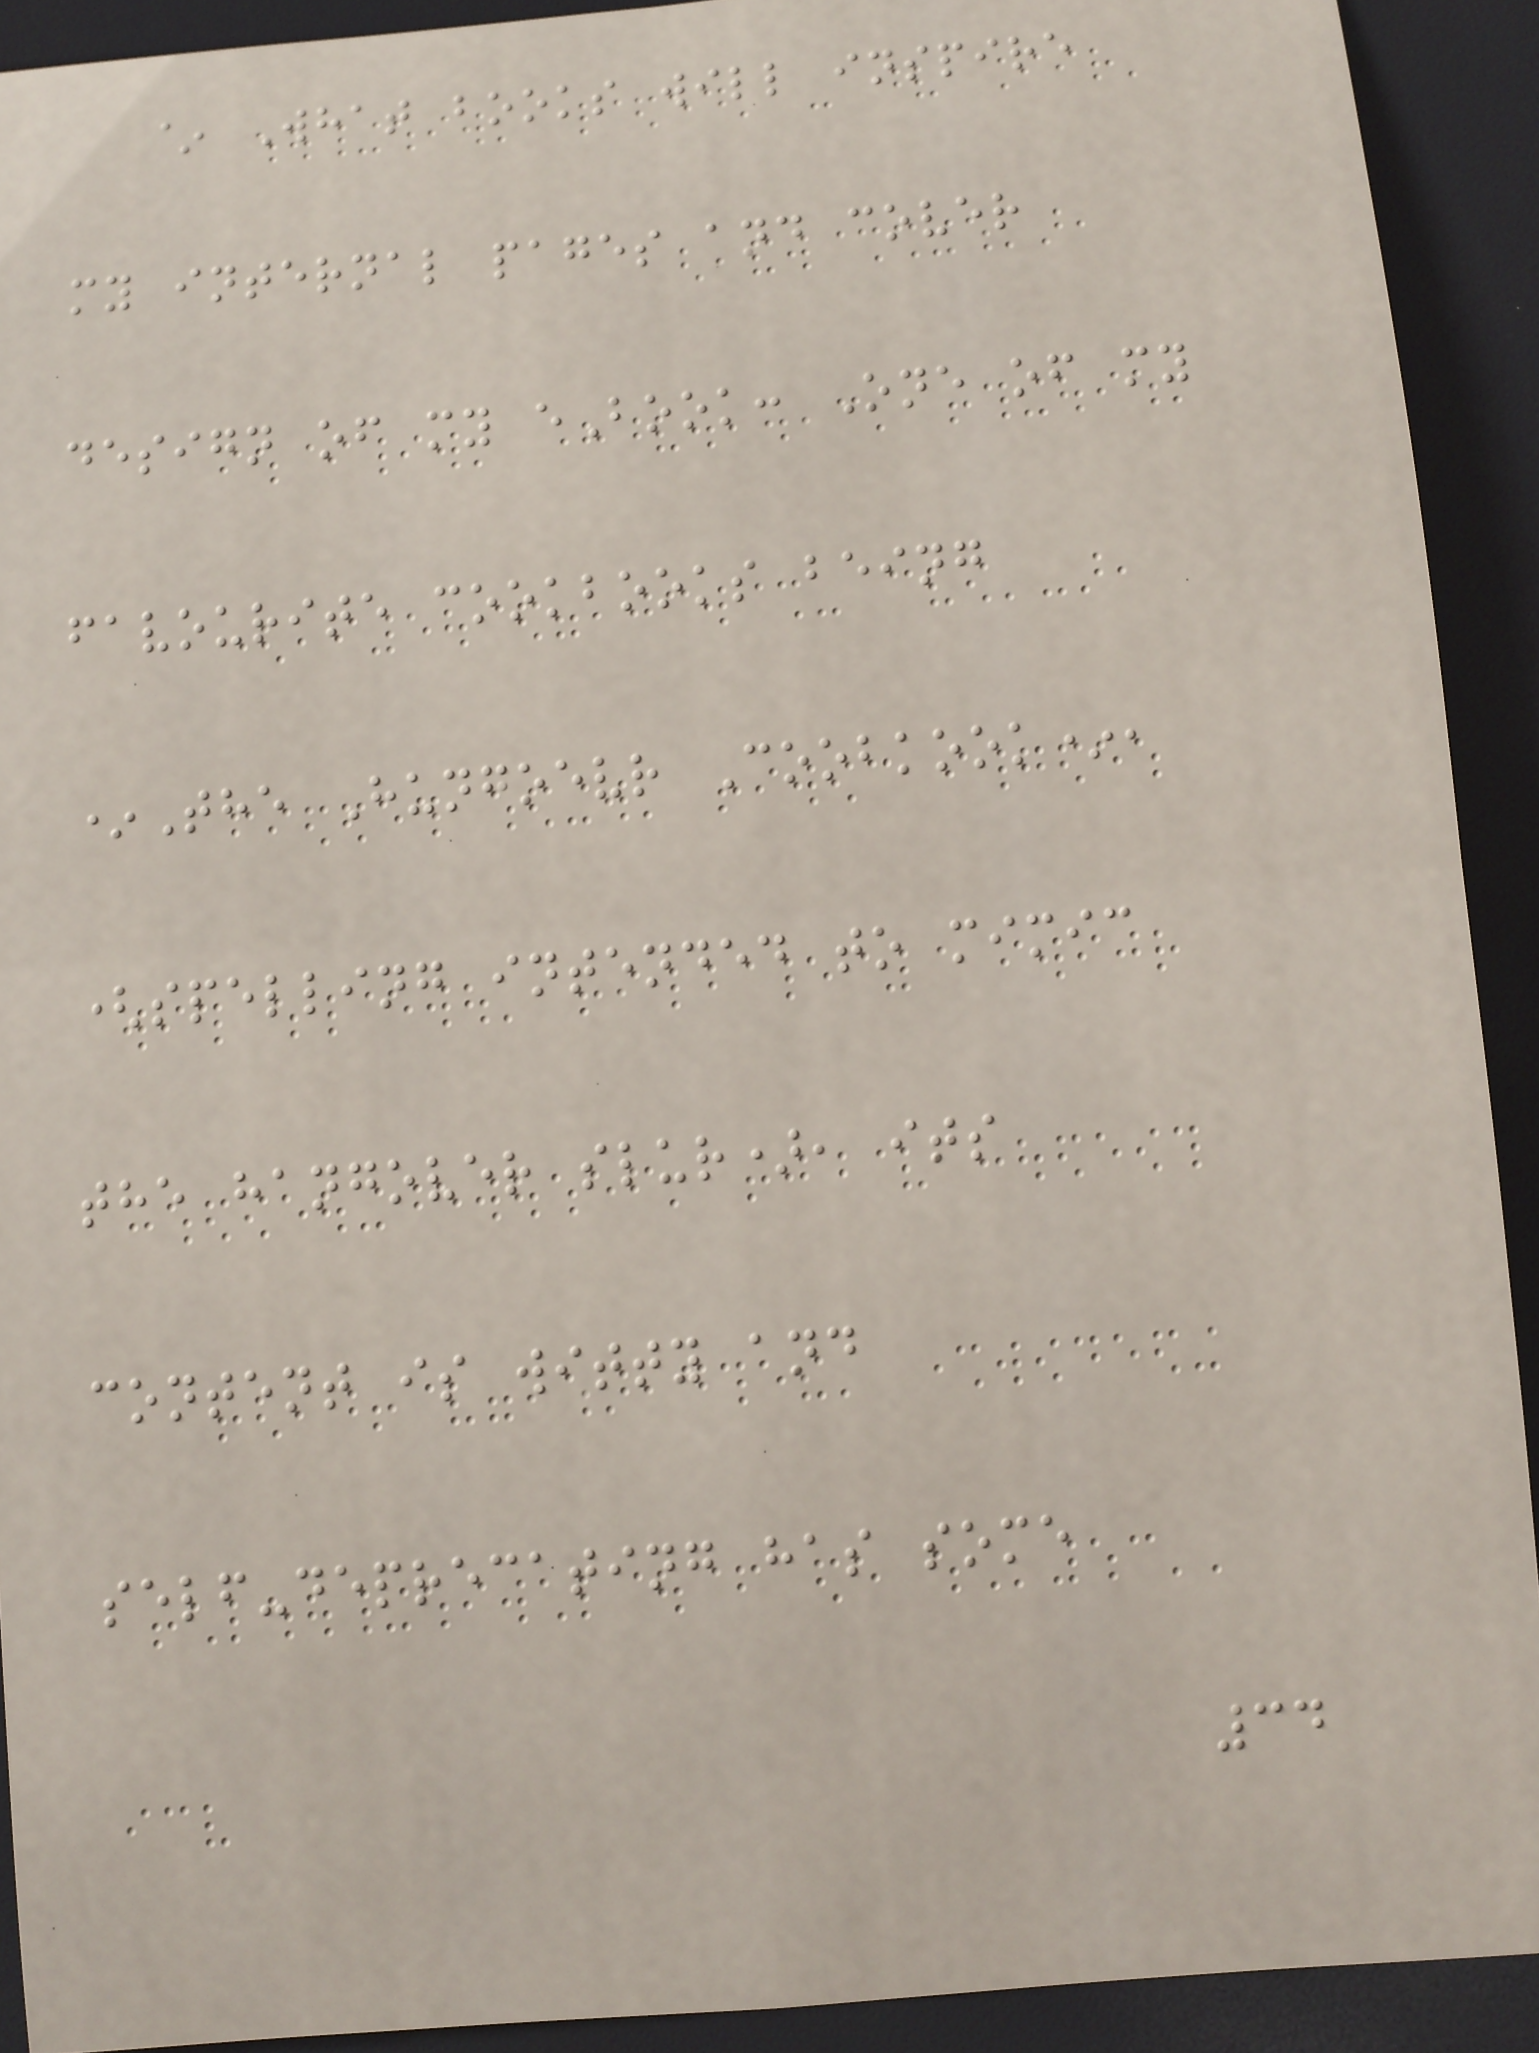~ What books will inspire
my internal pages and cover
design of my eBook: One of my
favourite cookbooks being
*The Hungoevr Coobkook*,
(spelling intended to mimic
the hangover slur), its
content is witty and
self-deprecating has some
34
